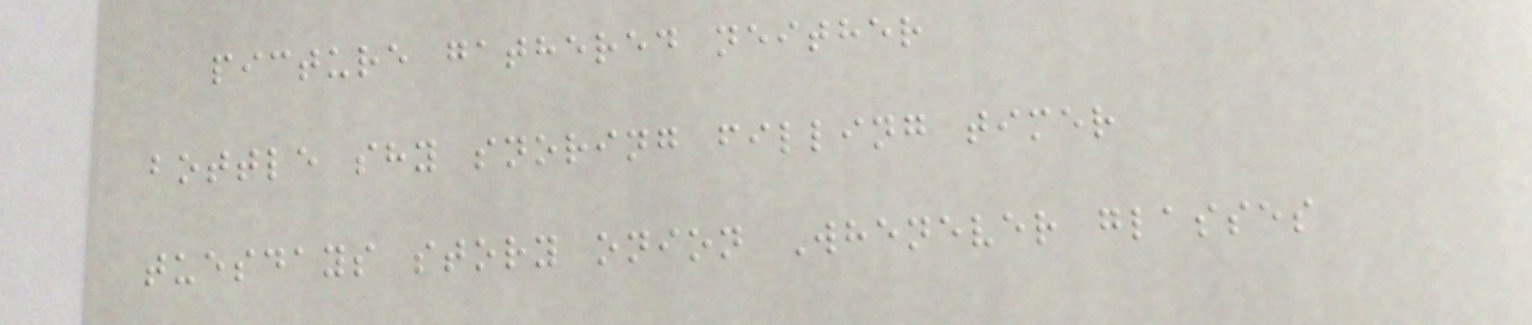picture gathered neither
bottle shy snoring filling timer
tuesdays story onion Whenever glasses
